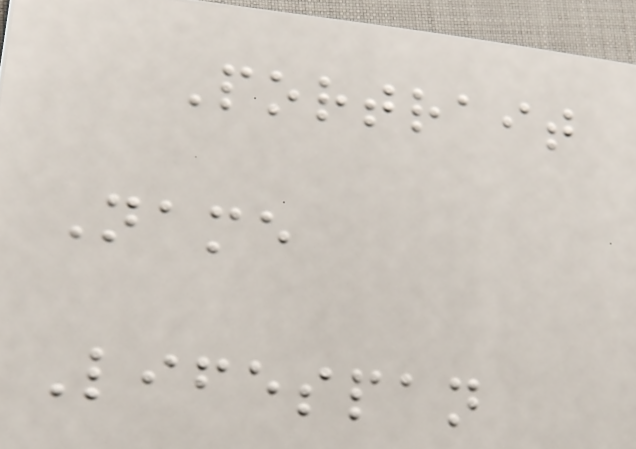Portrait
Name
Lifespan
